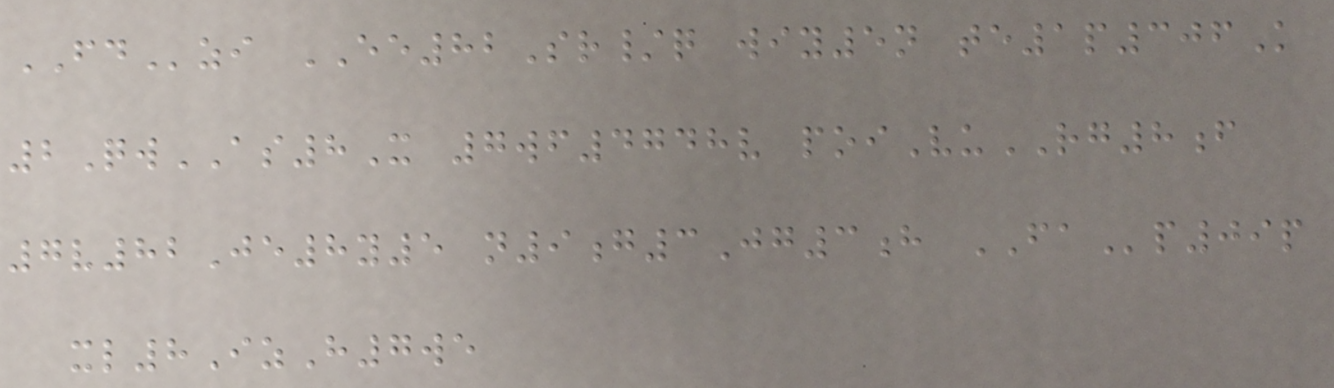FDzi EE82Sr/q wiy5n te1p306K
2QwAS8X 7wf4748v poiVuRG8f
7v82Je8y5 n9g3Jg3h FAp09p
xl8IzH7we
